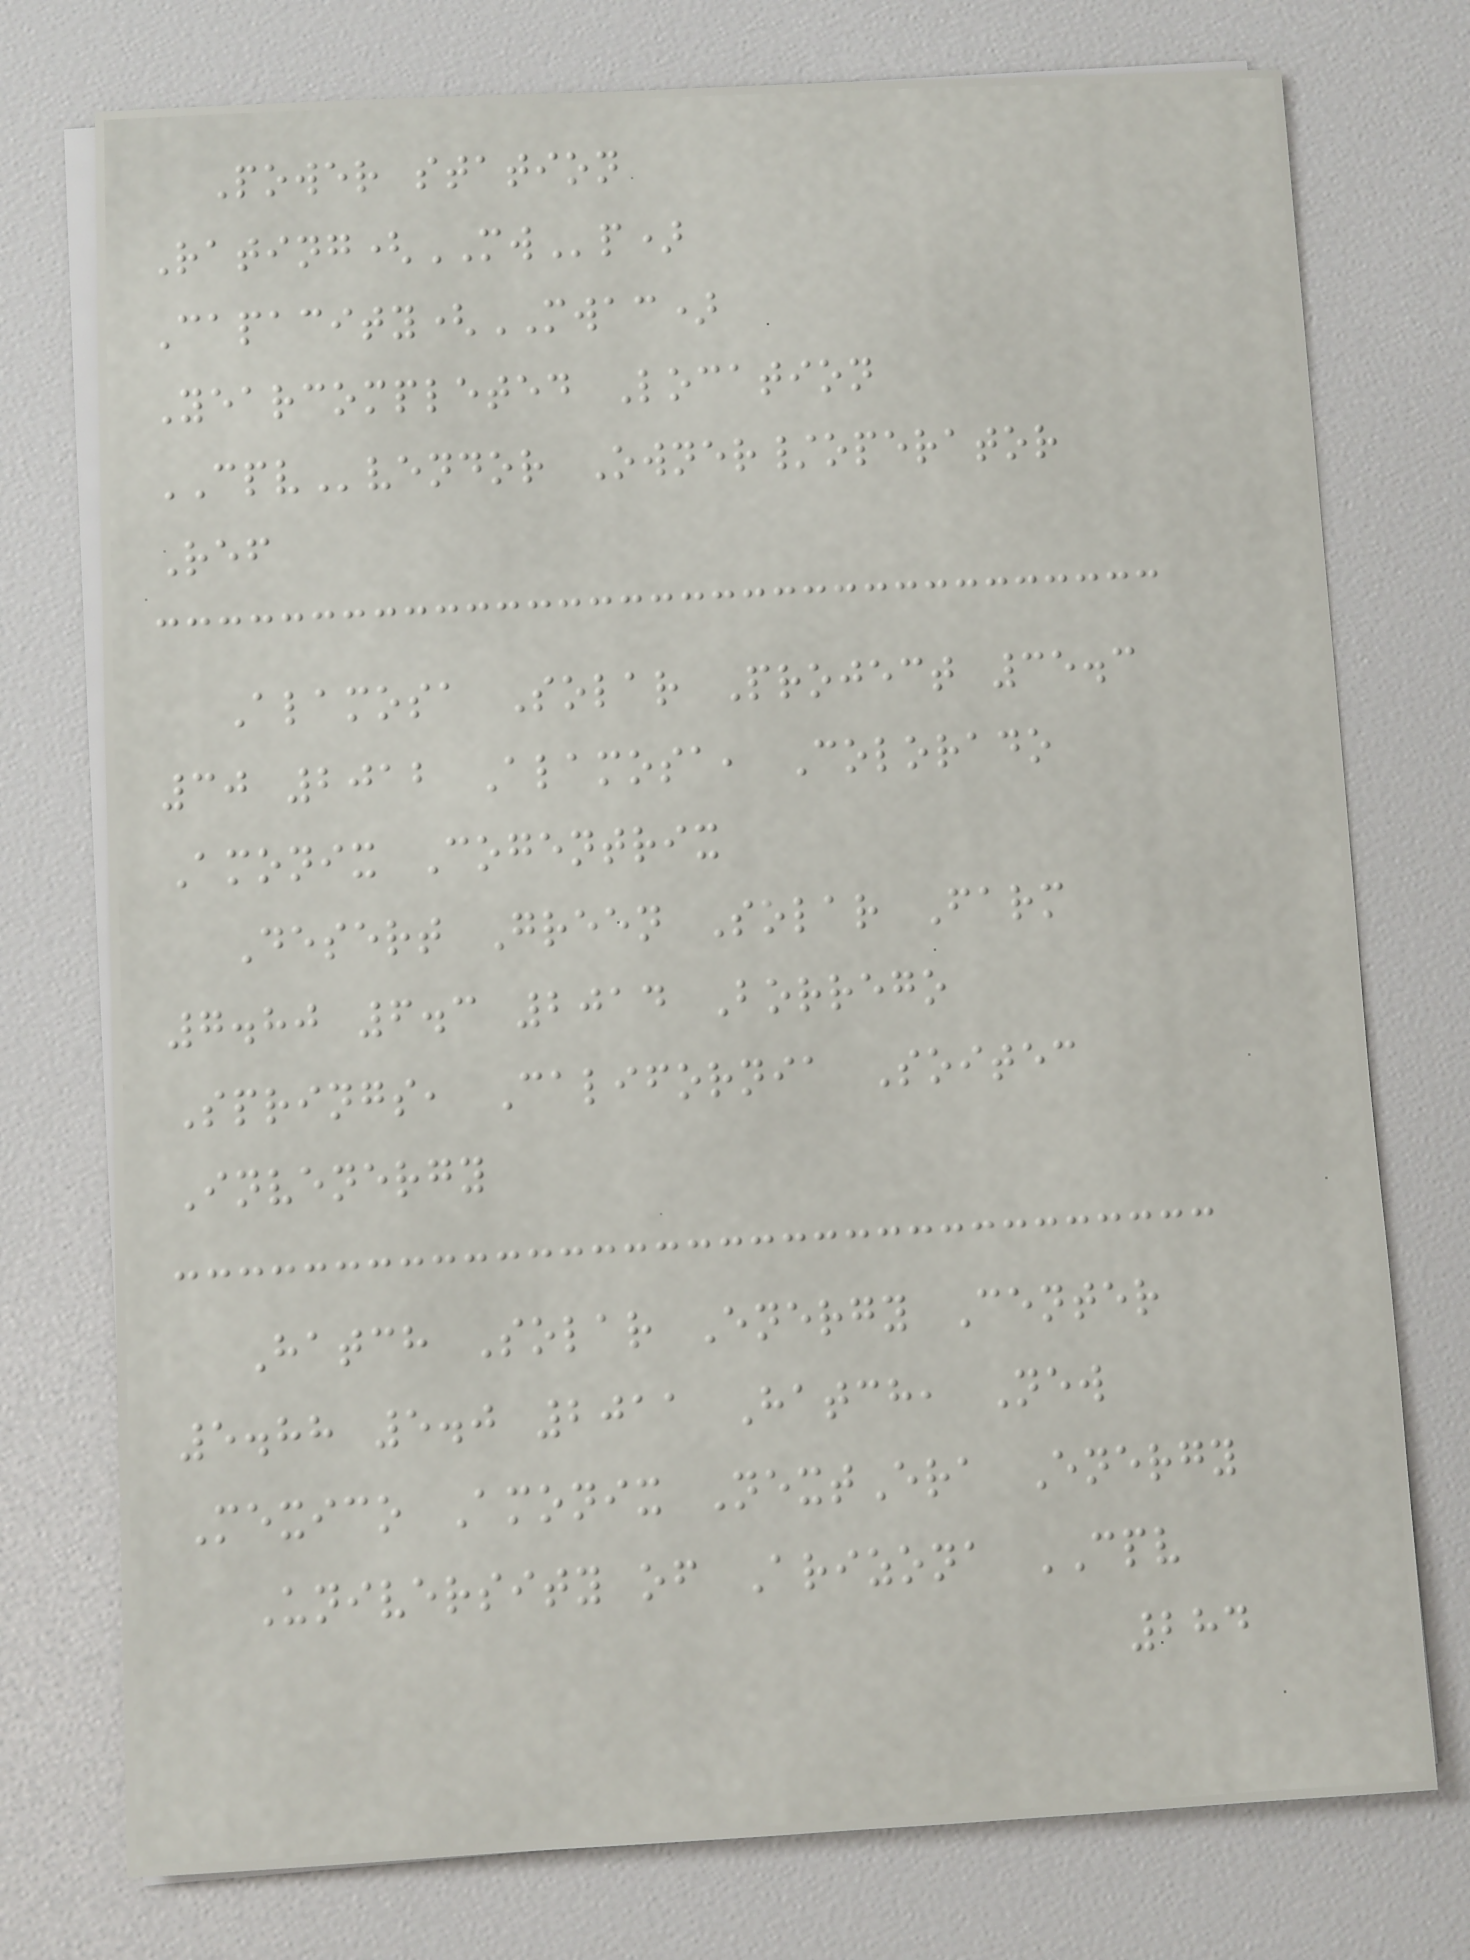Power station
Rating(MWp)
Capacity(MWAC)
Yearcompleted Location
CPVvendor Owner/operator
Ref
Alamosa Solar Project 35.3
30 2012 Alamosa, Colorado
Amonix Cogentrix
Desert Green Solar Farm
7.80 6.3 2014 Borrego
Springs, California Soitec
Invenergy
Hatch Solar Energy Center
5.88 5.0 2011 Hatch, New
Mexico Amonix NextEra Energy
University of Arizona CPV
284
